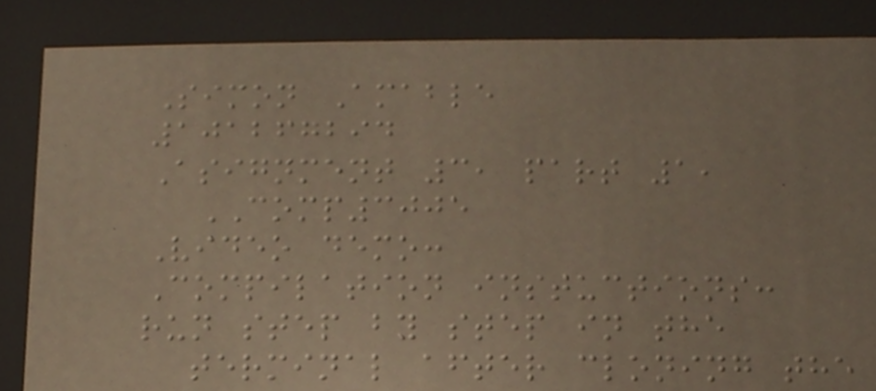Simon Amable
101267294
Asignment 3, part 1,
COMP3005
Video demo:
Compilation instuctions:
run step by step in the
terminal after cloning the
